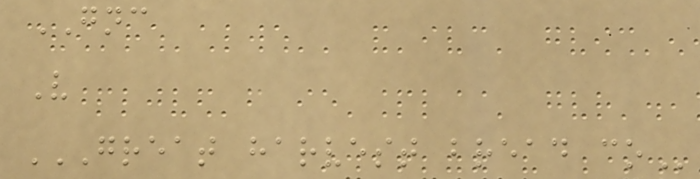GNC
V
GREAT HARVEST BREAD CO
